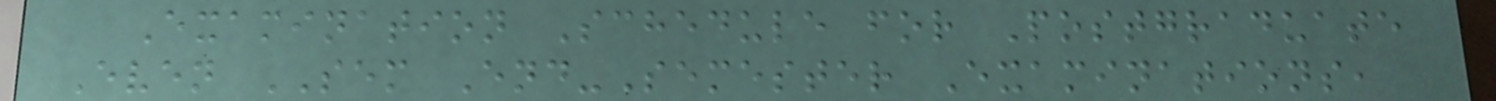Examination Schedule for Postgraduate
Even SEM End-Semester Examinations,
